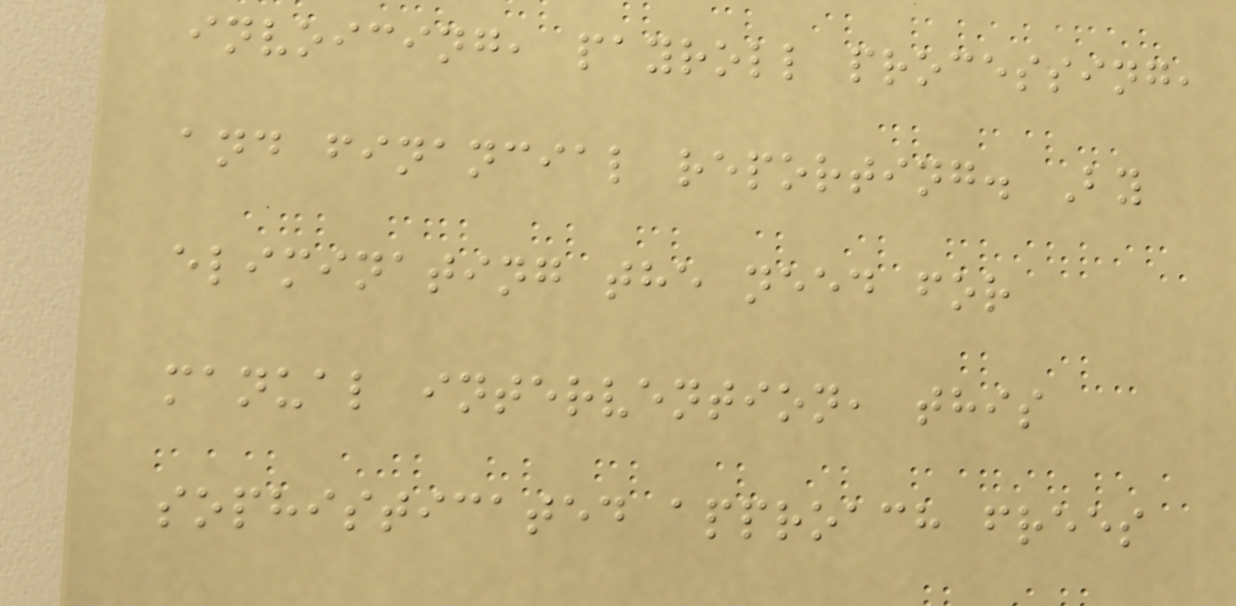invoicing, payroll processing,
and financial reporting. By
eliminating the need for
manual intervention, this
sophisticated approach frees
